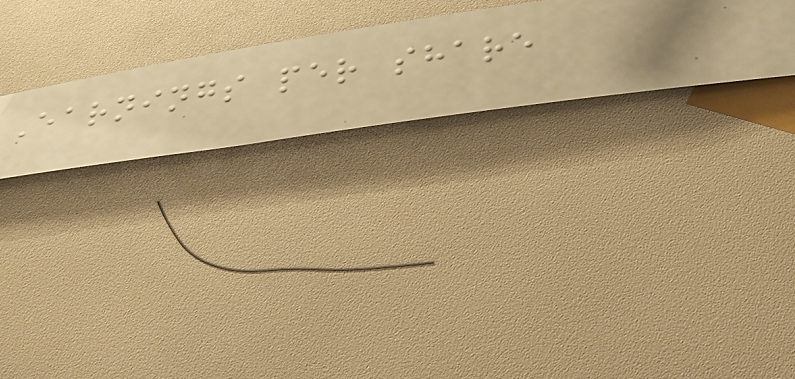Earnings per share
